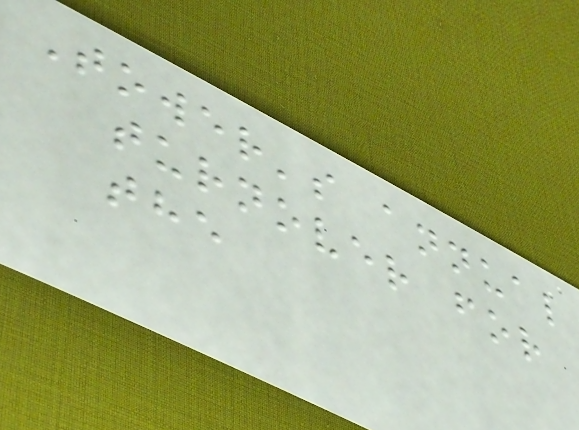Tower's annual
turnover for
the
